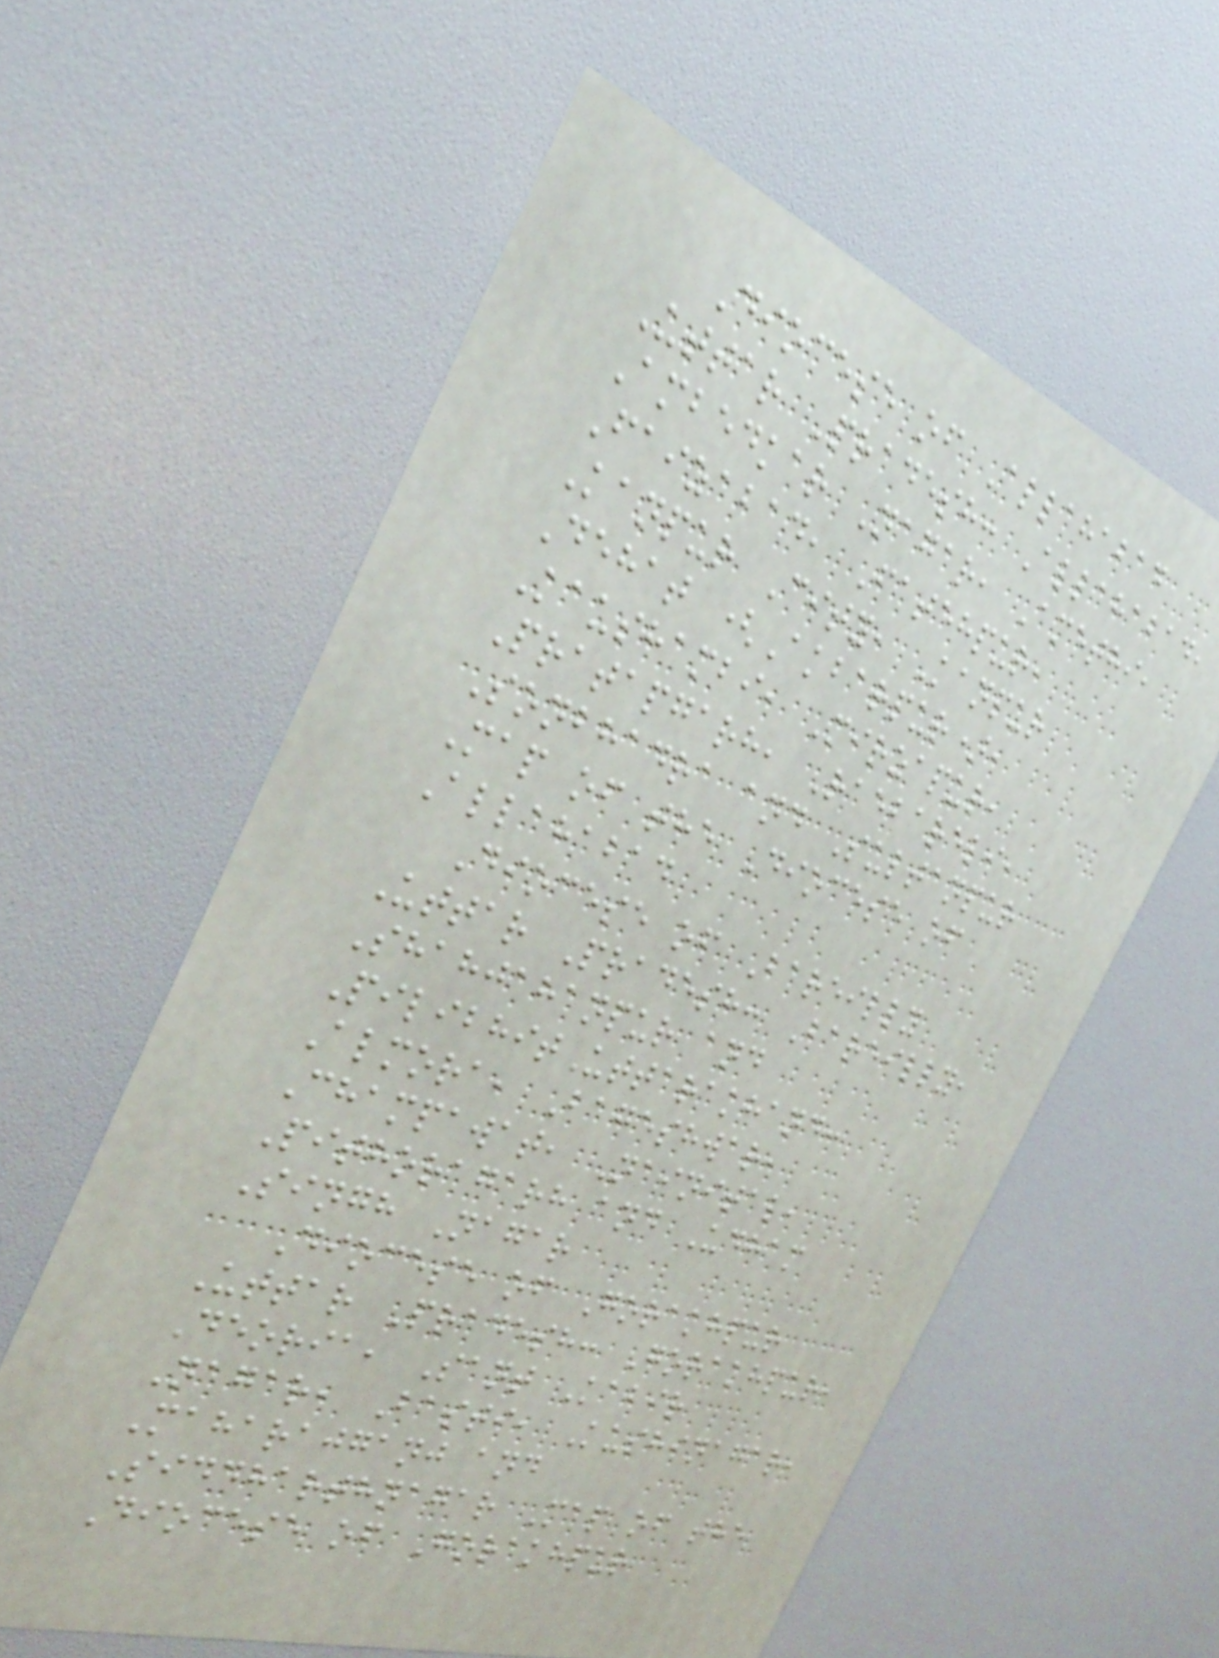Diocese of Allahabad
Uttar Pradesh: Allahabad,
Ambedkar Nagar, Amethi,
Faizabad, Fatehpur,
Kanpur City, Kanpur
Dehat (Akbarpur),
Kaushambi, Mirzapur,
Pratapgarh, Raebareli,
Sonbhadra and Sultanpur
Map of the Diocese of
Allahabad
Diocese of Bareilly
Uttar Pradesh: Bareilly,
Shahjahanpur and
PilibhitUttarakhand:
Almora, Bageshwar,
Champawat, Nainital,
Pithoragarh and Udham
Singh Nagar
Diocese of Gorakhpur
Uttar Pradesh: Gorakhpur,
Deoria, Sant Kabir
Nagar, Basti, Kushinagar,
Maharajganj and
Siddharthnagar Map of the
Diocese of Gorakhpur
